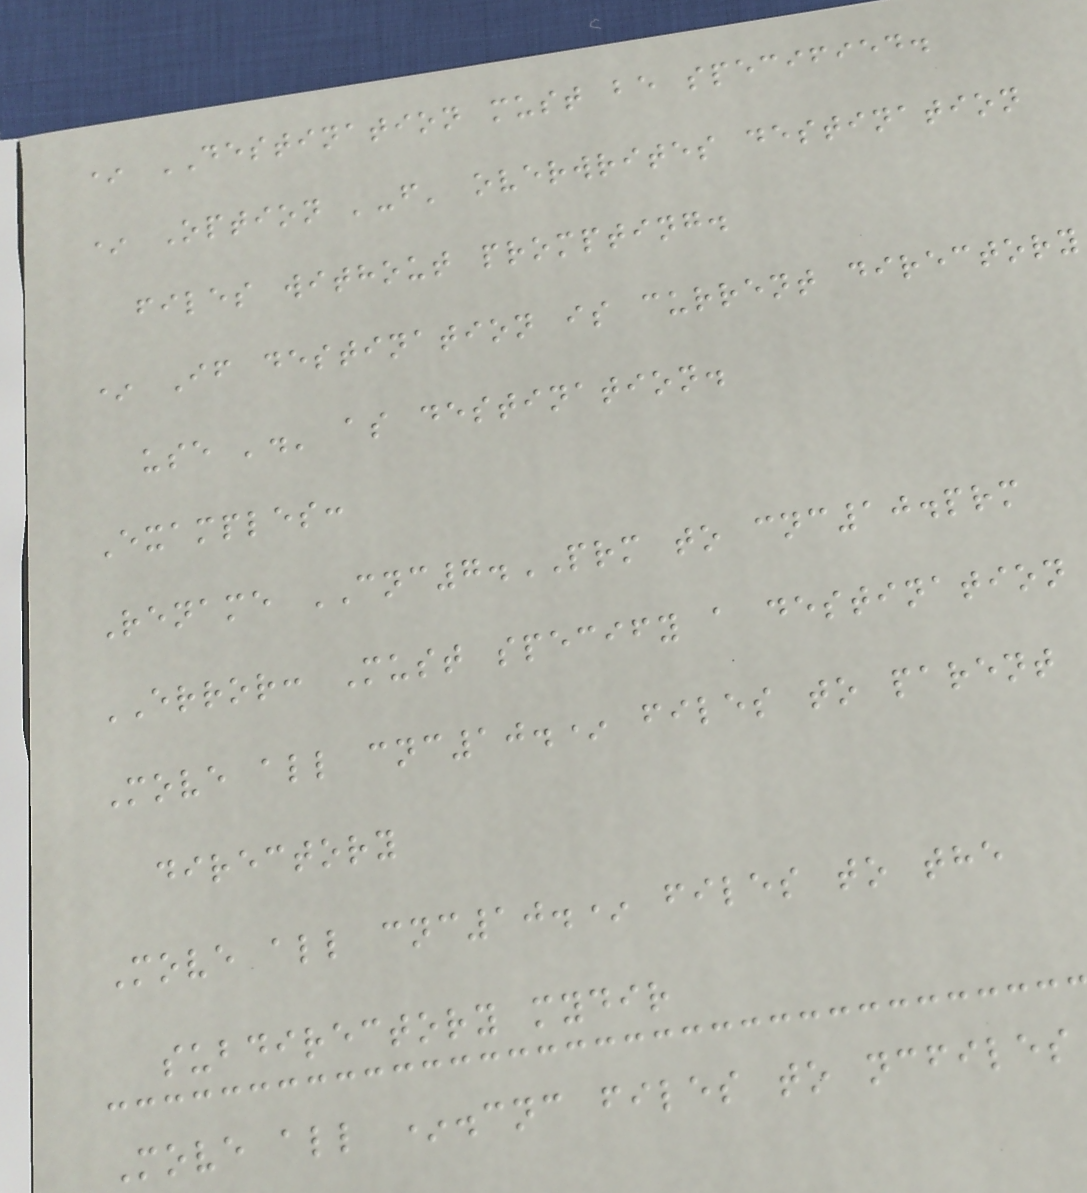* DESTINATION must be specified.
* Option '-f' overwrites destination
files without prompting.
* If destination is current directory
use '.' as destination.
Examples:
Rename CNC7.PRM to cnc10.prm
ERROR: Must specify a destination
Move all cnc10.* files to parent
directory
Move all cnc10.* files to the
subdirectory mydir
Move all *.cnc files to ncfiles
